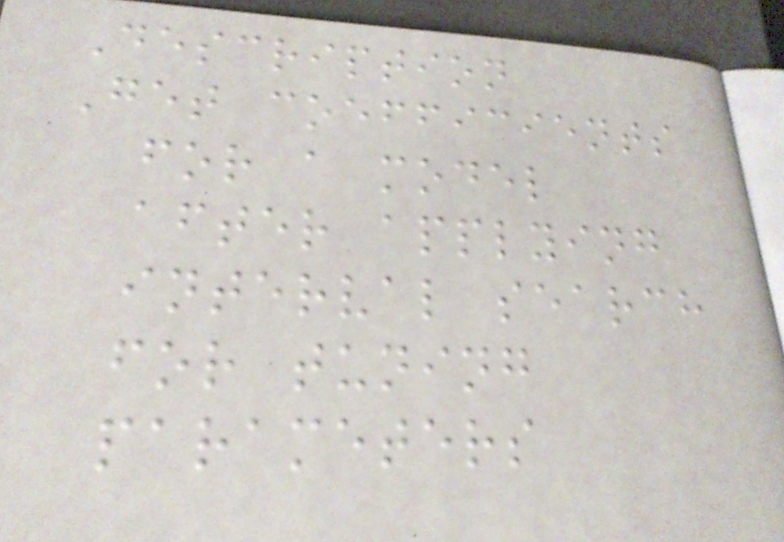Description
Get coefficients
for a model
after applying
interval search
for tuning
parameters
